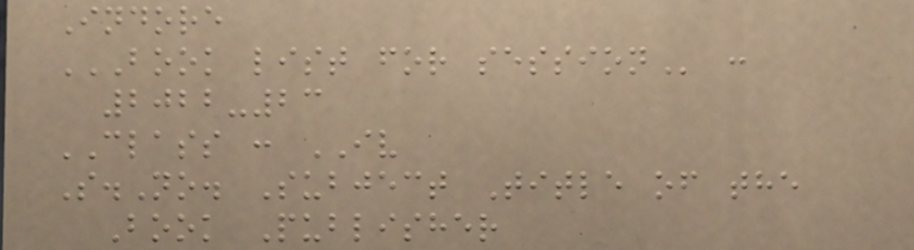Indore
BOOK LIST FOR SESSION :
2022-23
CLASS : IV
S.No. Subject Title of the
Book Publisher
